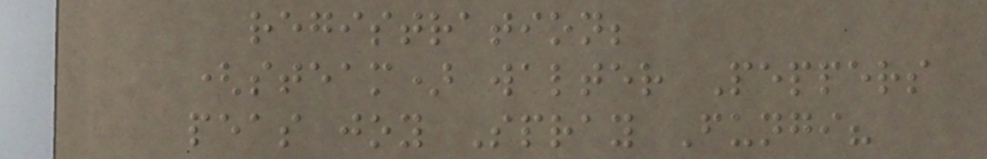registration;
(steam) walter Peppers
peas joy Spray Fungi?
